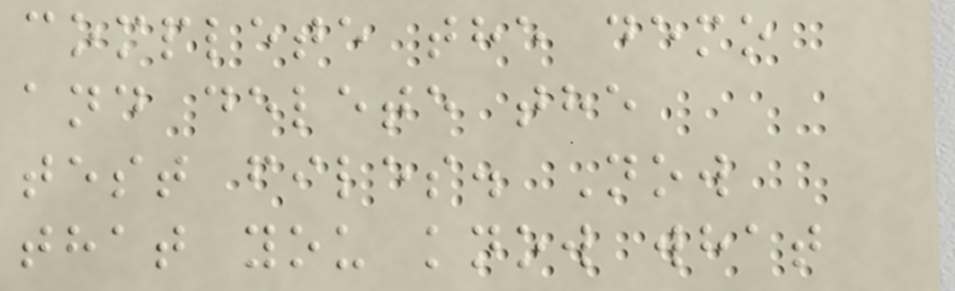complete the demo
and delete the
test files. Now
that you know what
